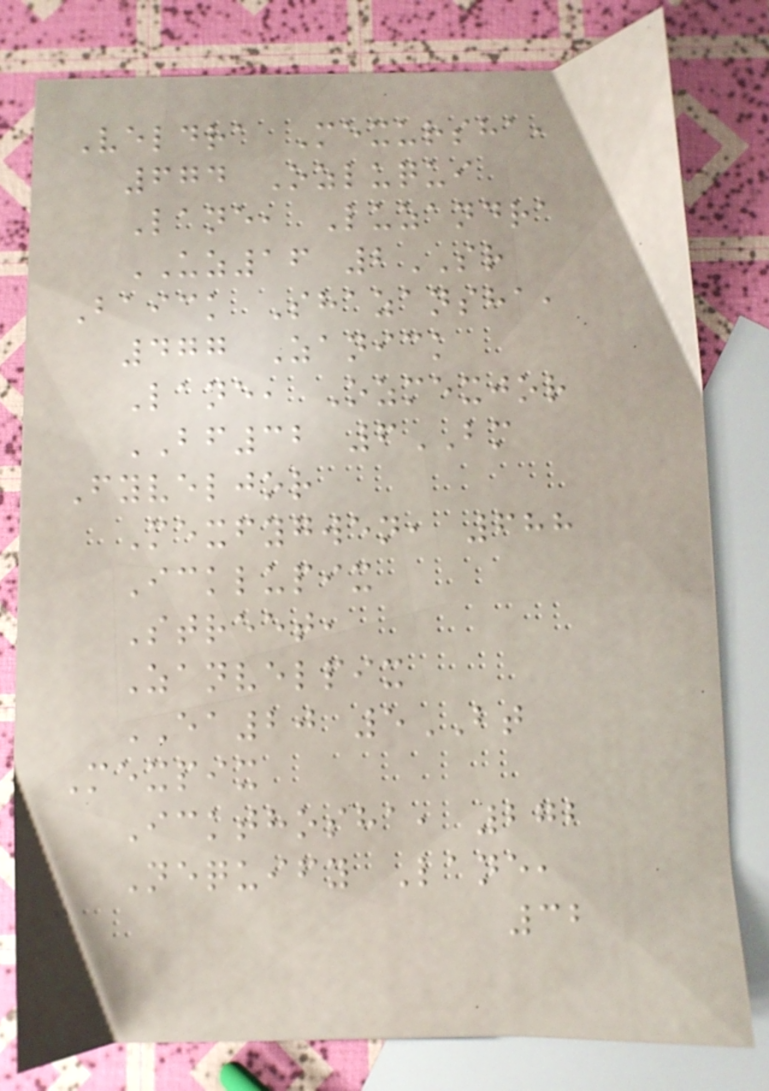Veldra Mexursha,
674 Ozluqui
Lane, Luzandra
UZ16 2SR
Baick Shazansha,
477 Zanick
Lane, Ozmexjor
BF32 6BM
Fyveljor
Mexfygwen, 688
Icklupix
Street,
Zanvelpix
EA20 5BT
Mexpix
Ickthosha, 272
Nequify Lane,
32
